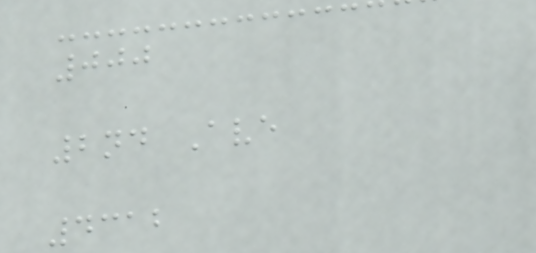000
2nd Ave
4312
